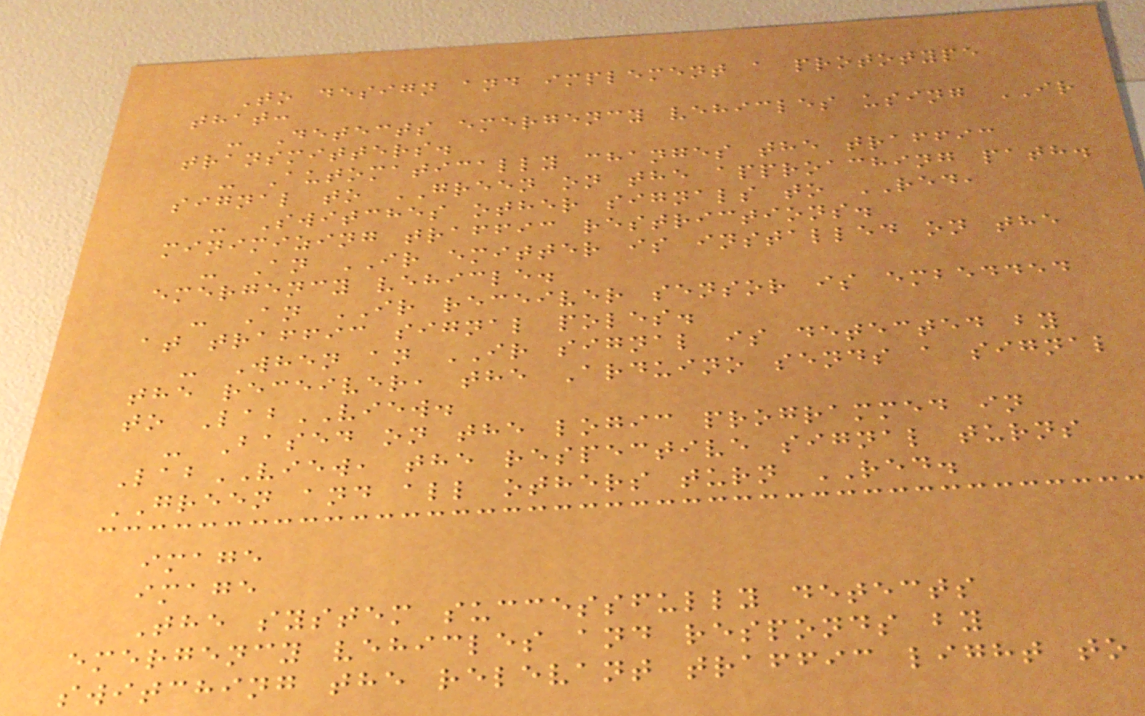To design and implement a prototype
that:
- Detects emergency vehicles using IR
transmitters.
- Automatically changes the traffic
signal to GREEN on the approaching path.
- Switches other signals to RED,
minimizing traffic restrictions.
- An IR emitter is installed on the
emergency vehicle.
- An IR receiver sensor is embedded
at traffic signal poles.
- When an IR signal is detected by
the receiver, the Arduino sends a signal
to LabVIEW.
- Based on the logic programmed in
LabVIEW, the respective signal turns
GREEN and all others turn RED.
image
image
The system successfully detects
emergency vehicles and responds by
switching the relevant traffic light to
